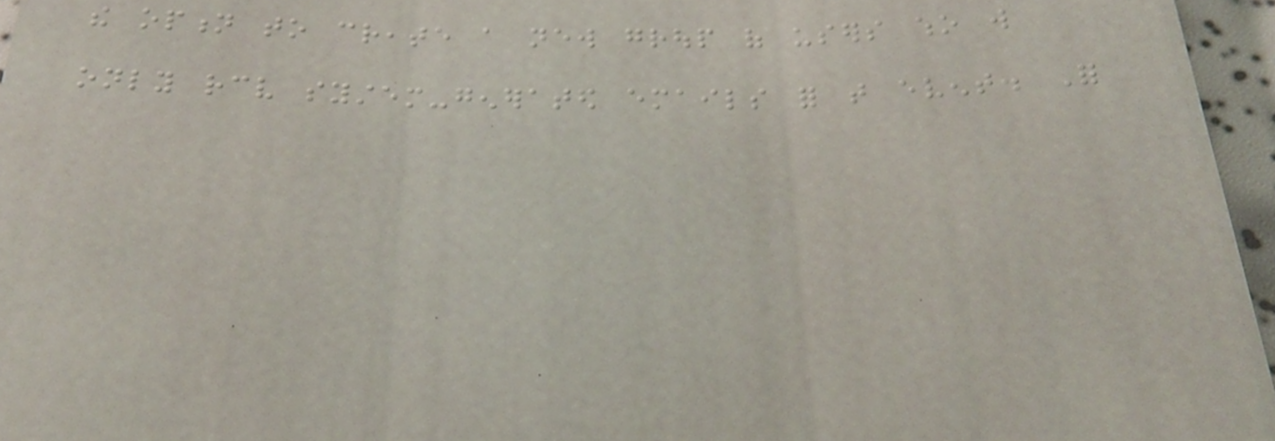the option to create a new group of users who will
only receive system-generated emails for that event. For
